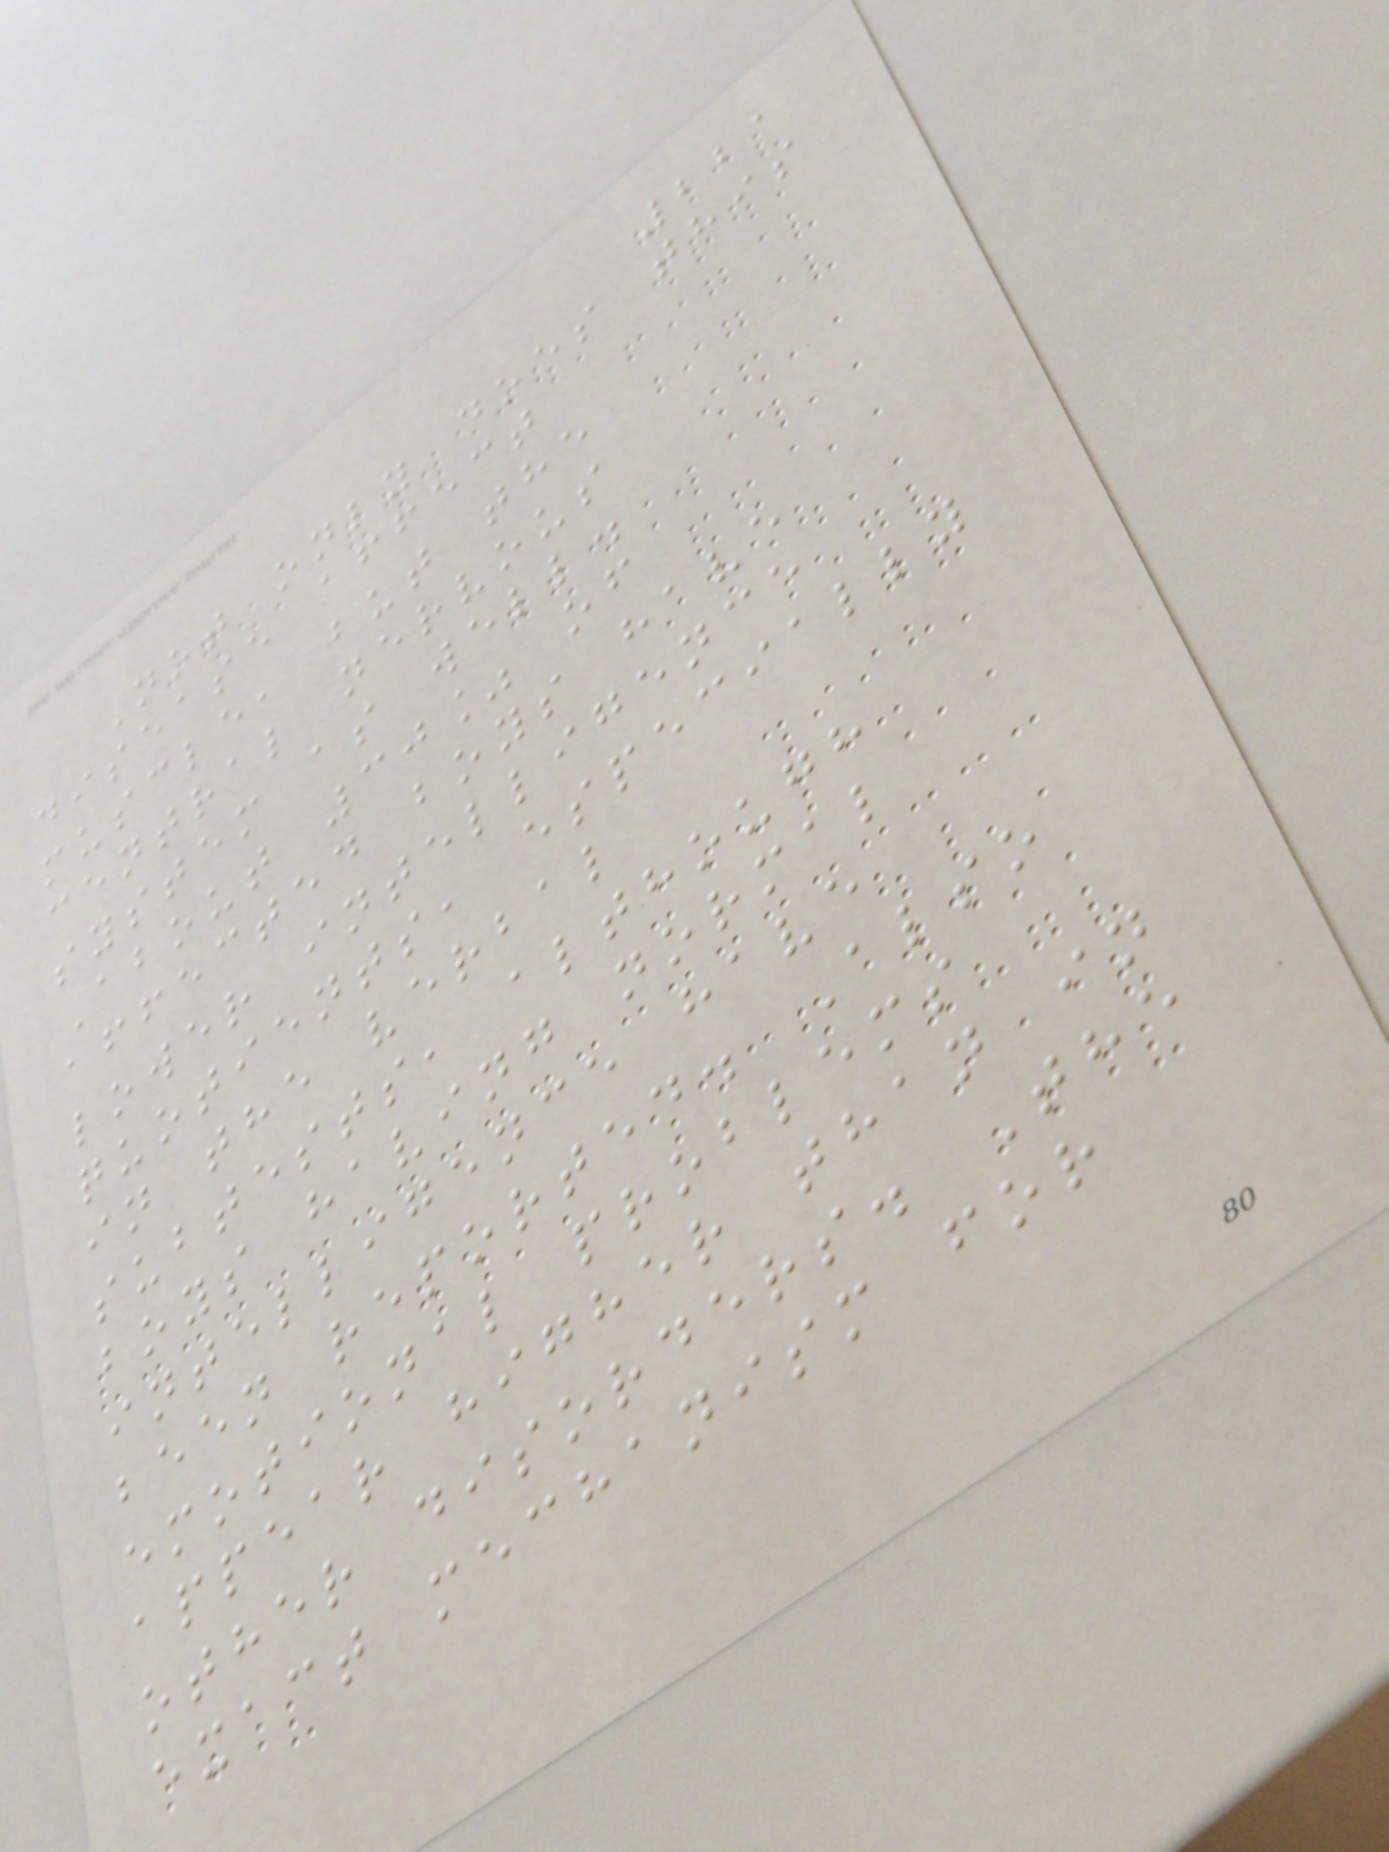221
Not only does this
disease affect
muscle, but the
central nervous
system as well.
About 30% of
affected boys have
lower intelligence
quotients, especially
in the verbal
subtests, although
boys having normal
intelligence have
been reported. Also
emotional problems
appear higher than in
other disorders. The
exact mechanism for
